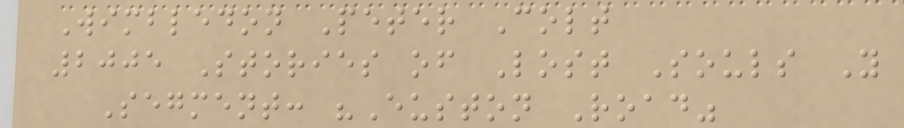Wimbledon Peter Colt
2005 Stories of Lost Souls Y
Segment: "Euston Road"
